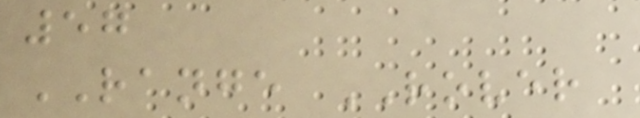57
RANGE ROVER
